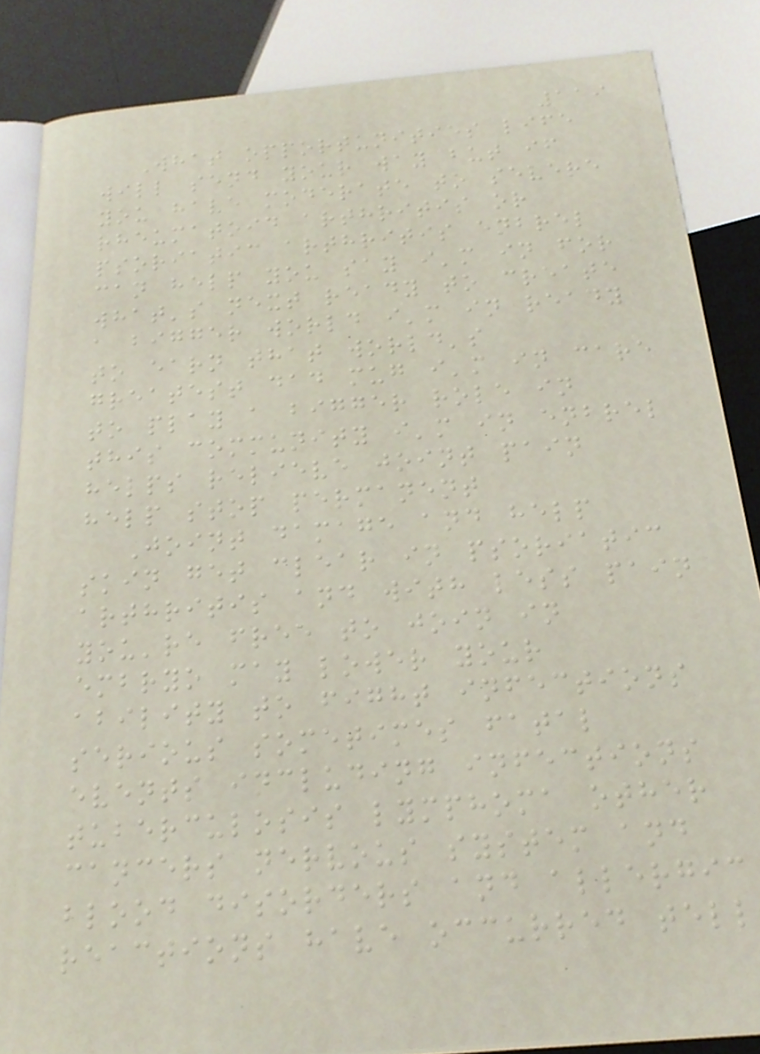119
What opportunities life
will send your way but if
you have moderate to severe
rheumatoid arthritis or
psoriatic arthritis enbrel
can help you say i'm in for
what's next ready to create
a bigger world i'm in ready
to earn that world's
greatest dad mug i'm in care
to play a bigger role in
this community i'm in enbrel
helps relieve joint pain
help stop permanent
Joint damage and help
skin get clear in psoriatic
arthritis and with less pain
you're free to join in
embryo may lower your
ability to fight infections
serious sometimes fatal
events including infections
tuberculosis lymphoma other
cancers nervous system and
blood disorders and allergic
reactions have occurred tell
